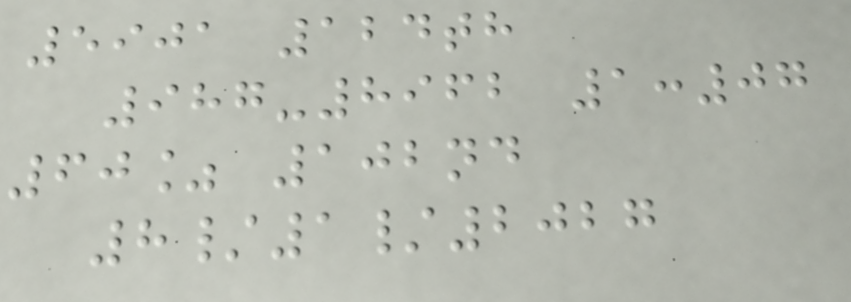5901 124th
987-8962 1:07
60% 102nd
8/1/2027
